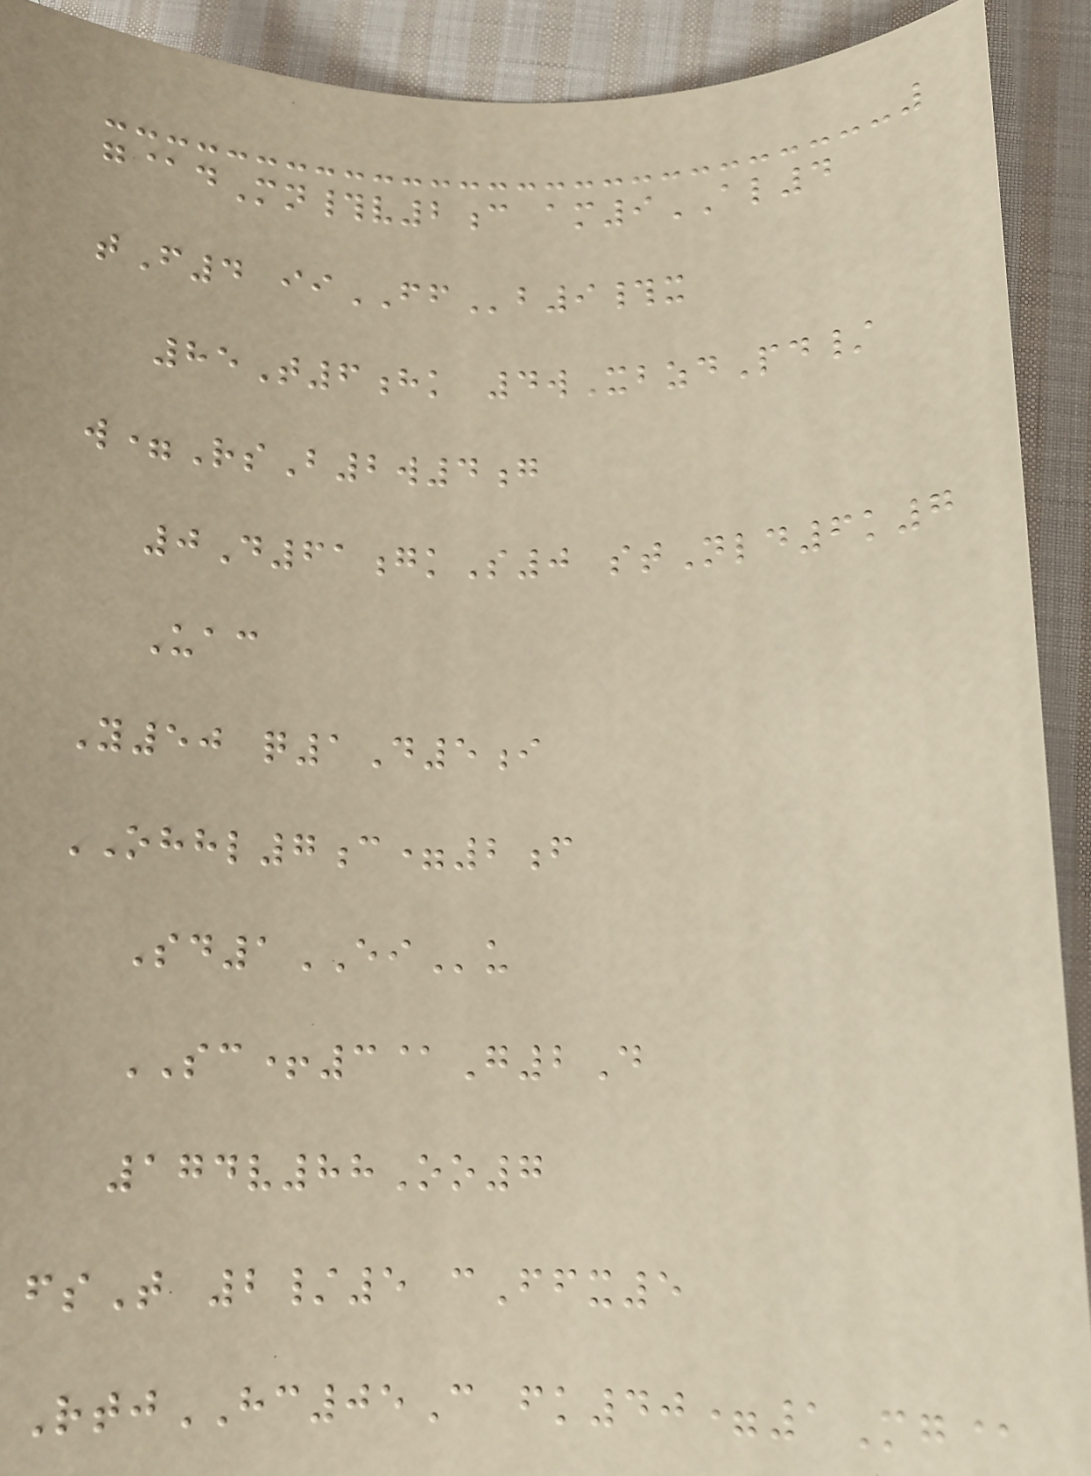g@dMn#v2c am9AL4
tF4 iiFFb9#x
85T6hk 4wXbzdPd/
w=RsB2w4g
0D61gkS0 stNld6k7
Uac
Y50 q1D5i
OHHL7c=2f
Sd1EIu
SC+3@G2D
174v88Oo7
fsT 2/5 cFfx5
RtjHC05C fk40=1Mg@
